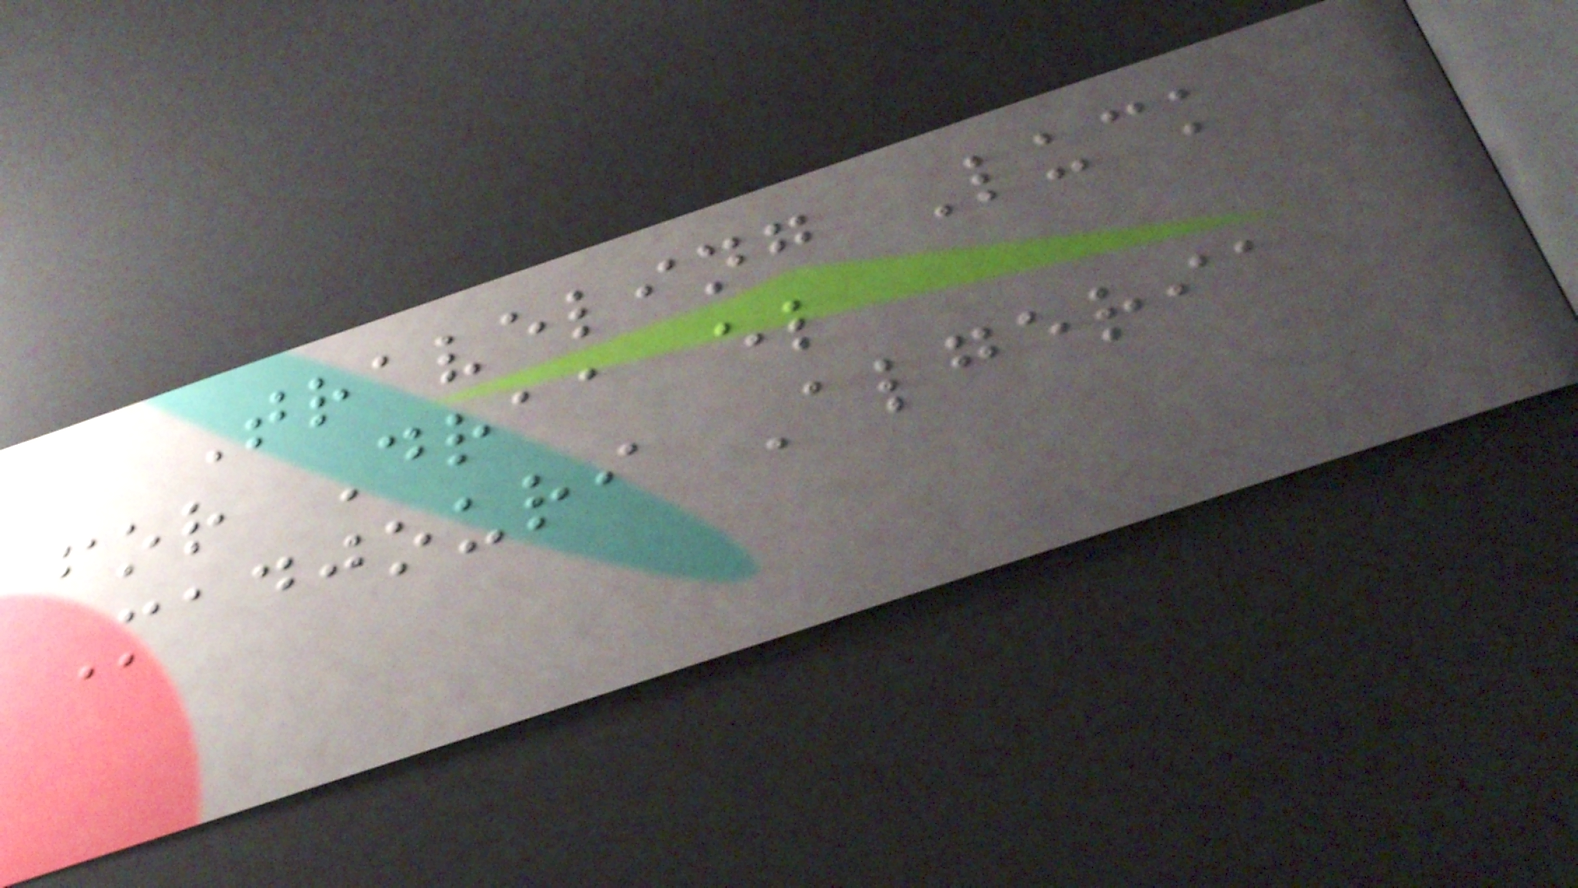Traveling Luck
for Draa el
Madjouri Algeria
